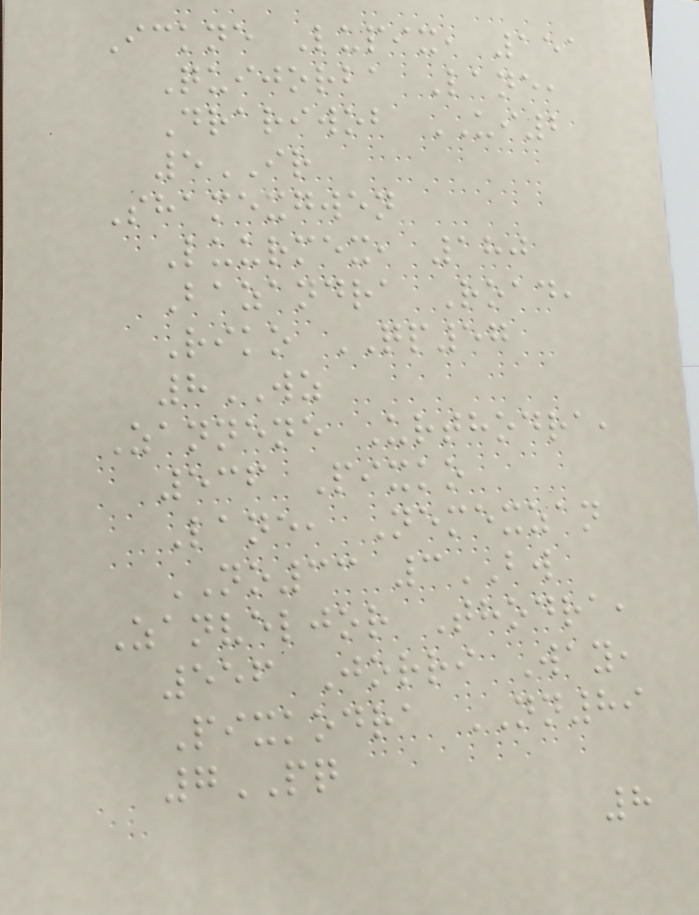Ickne Lupix, 151
Quijorba Lane,
Drariwob UI2
5IR
Shamexgwen
Luurmex, 180
Bazandra Road,
Riko QP57
8WZ
Zannene Urthodra,
536 Pixko
Lane, Nemexzan
NO33 3BW
Zanveljor Thodra,
556 Jorri Way,
Pixkodra NN89
7PQ
8
